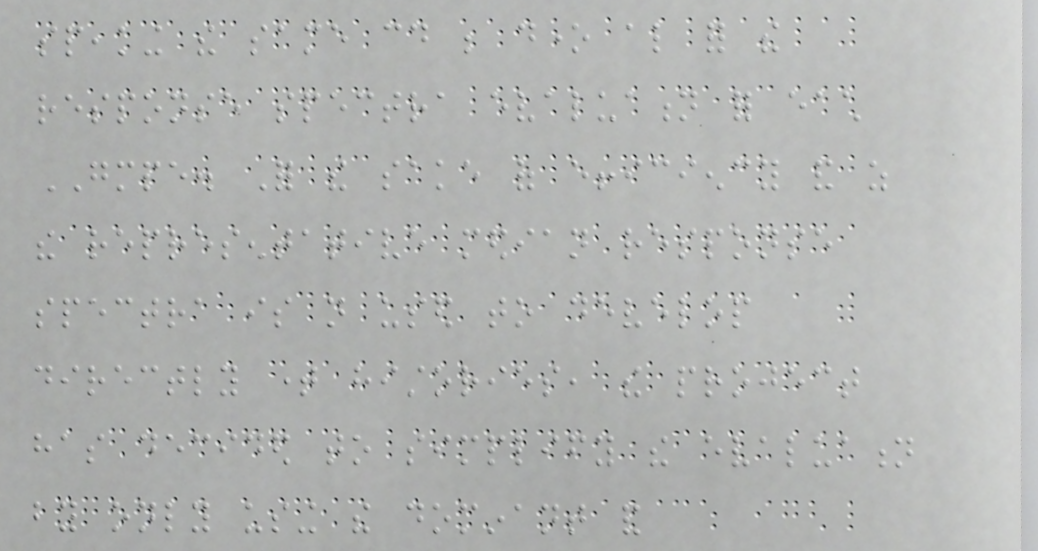speaking the same could be done also for the
response spectra evaluation for each
GMPE. For the sake of efficiency and as
the representative median response
spectra is not used to develop
directly time histories, the project
has decided to simplify the evaluation
by only using the dominant and
